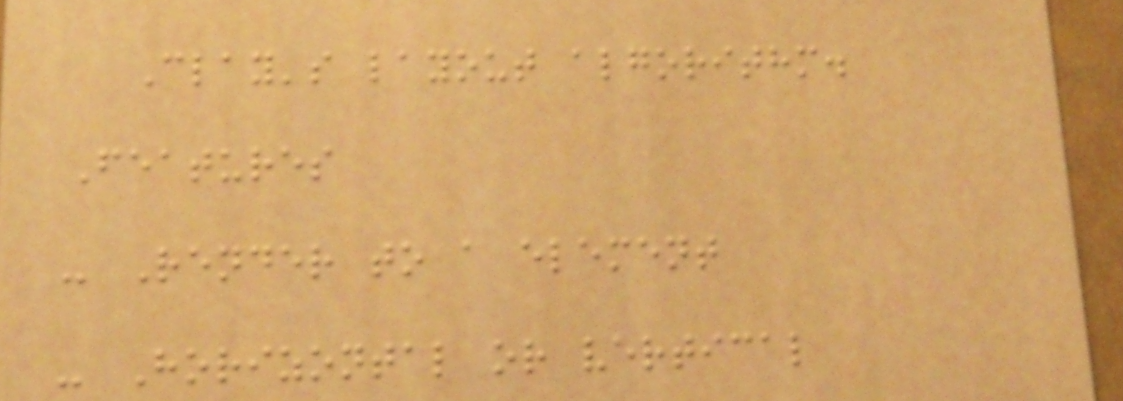Clay's layout algorithm.
Features
- Render to a element
- Horizontal or vertical
